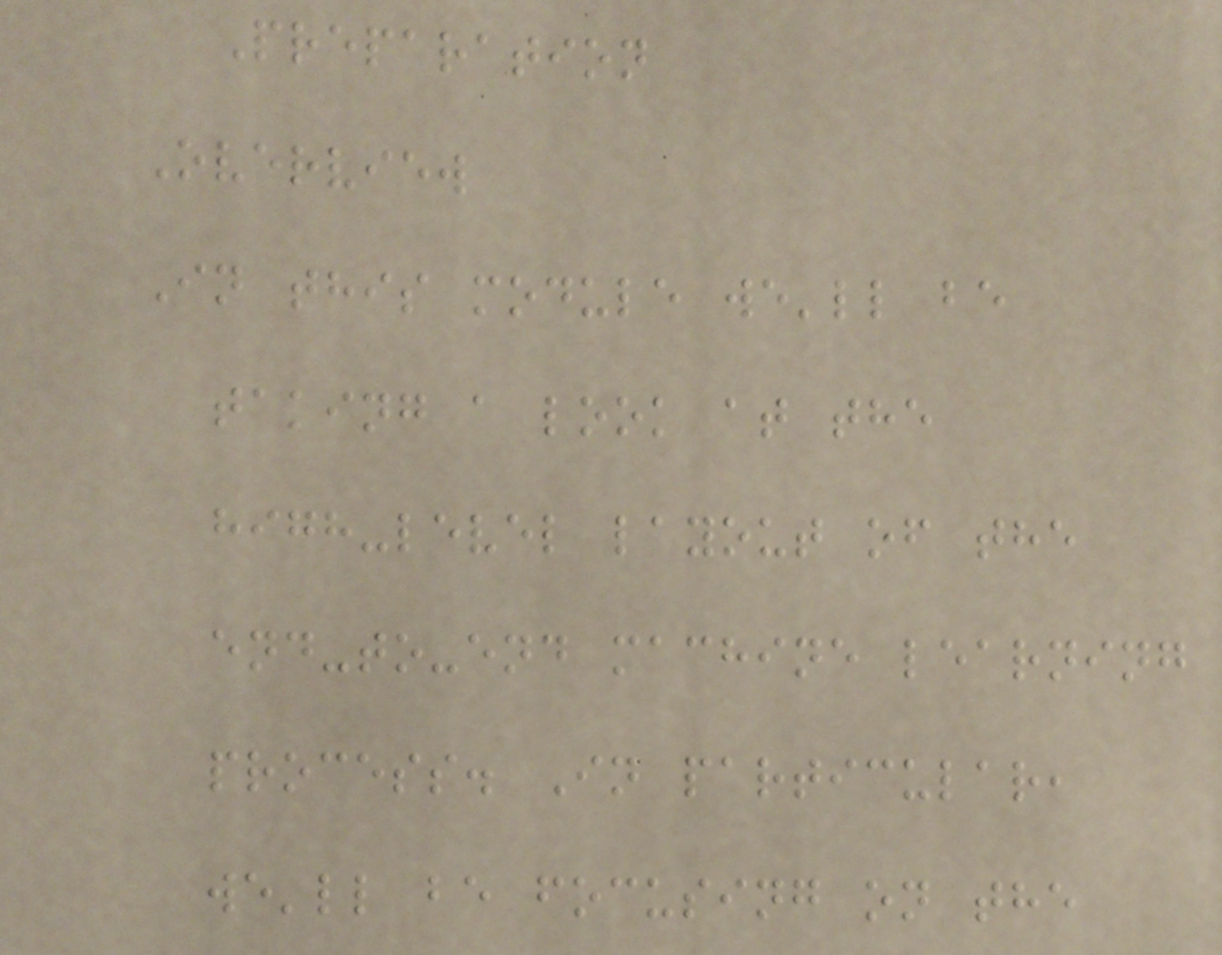Preparation
Overview
In this module we'll be
taking a look at the
high-level layout of the
end-to-end machine learning
process. In particular,
we'll be focusing on the
